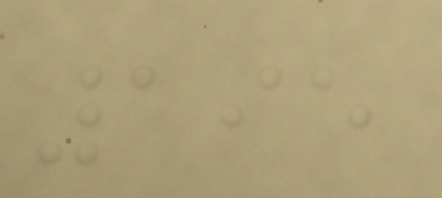195
